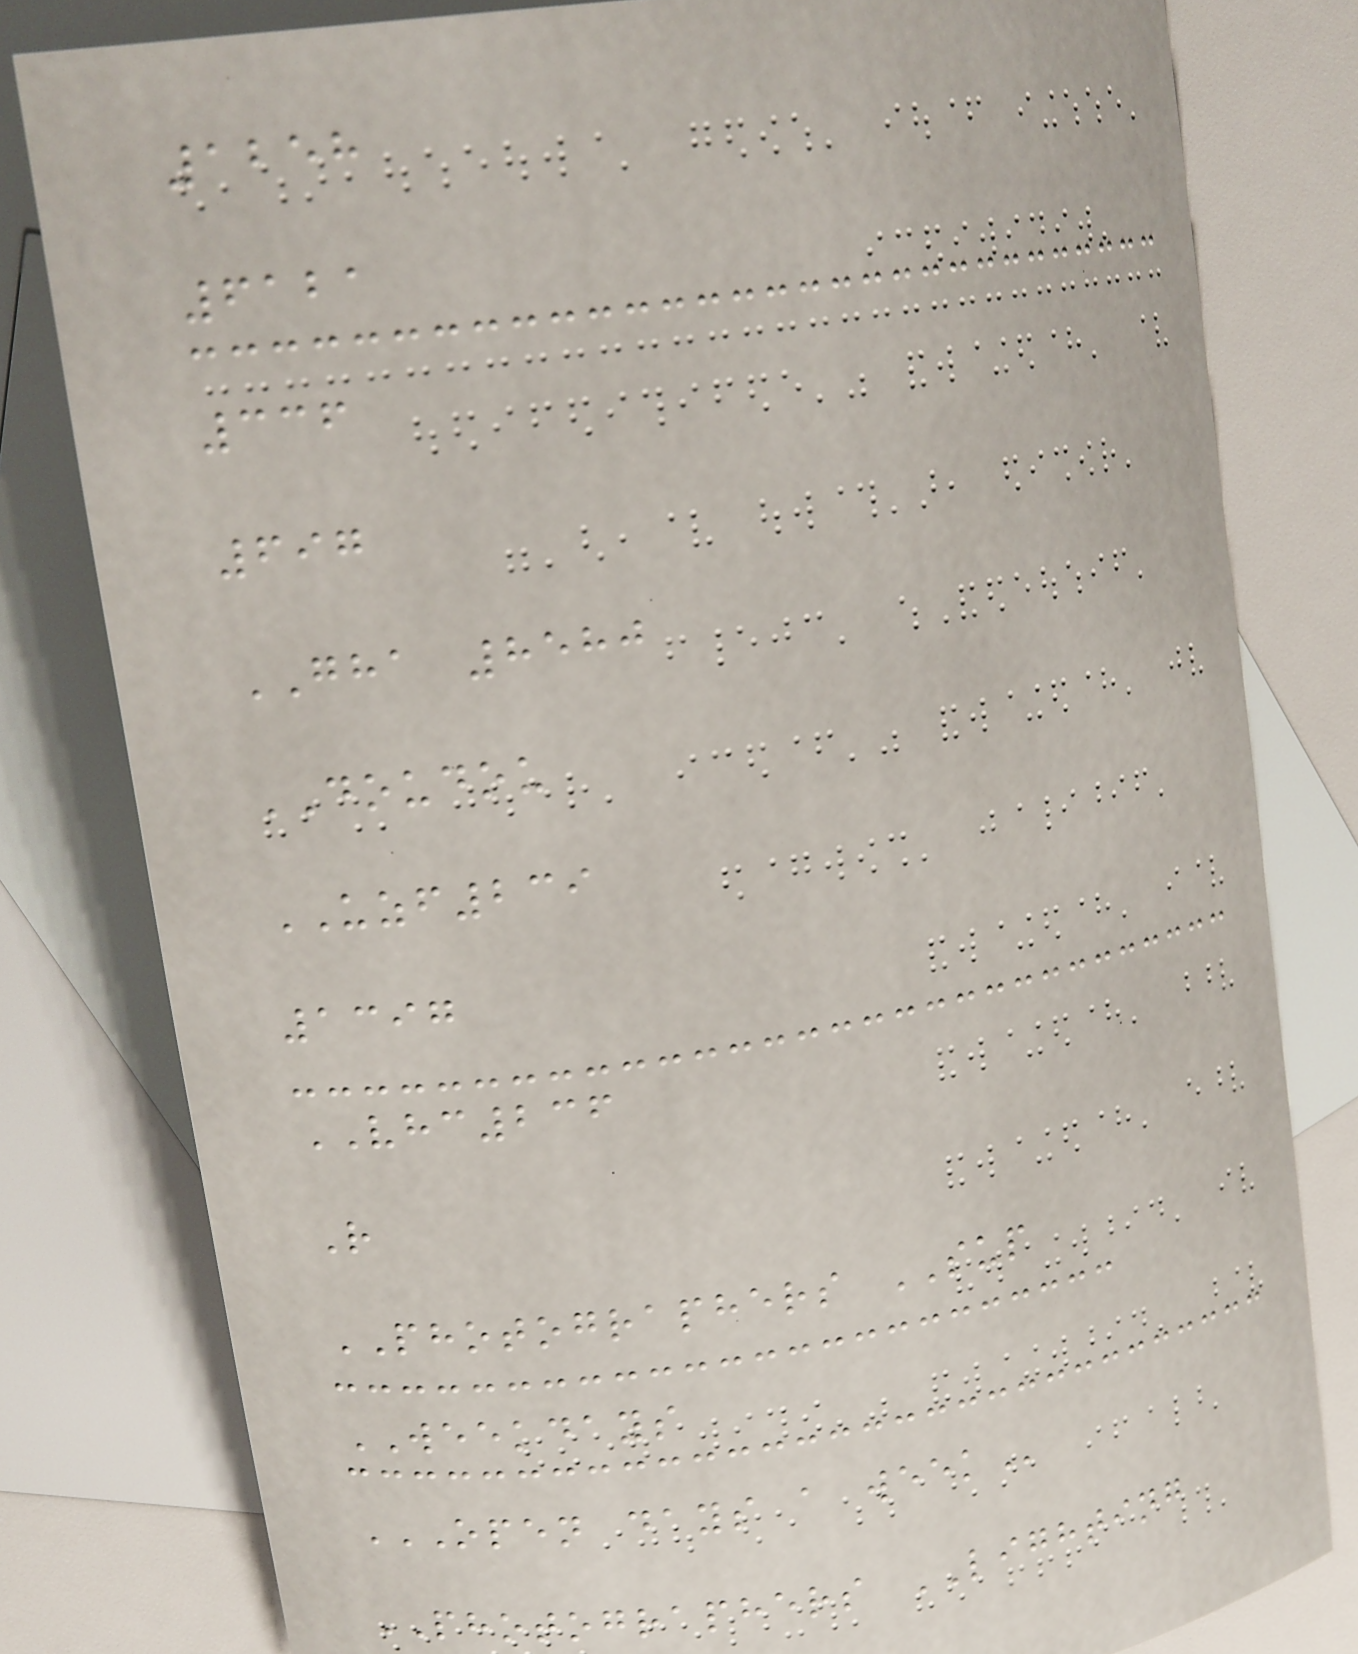1258
6121
336
697
GHA 8580
DOUDOU
UZF239
1397
VHC236
R
PHOTOGRAPHERS SUP
WEEKDAYS
OPEN DAYS A WEEK
PHOTOGRAPHERS LIGHTING
